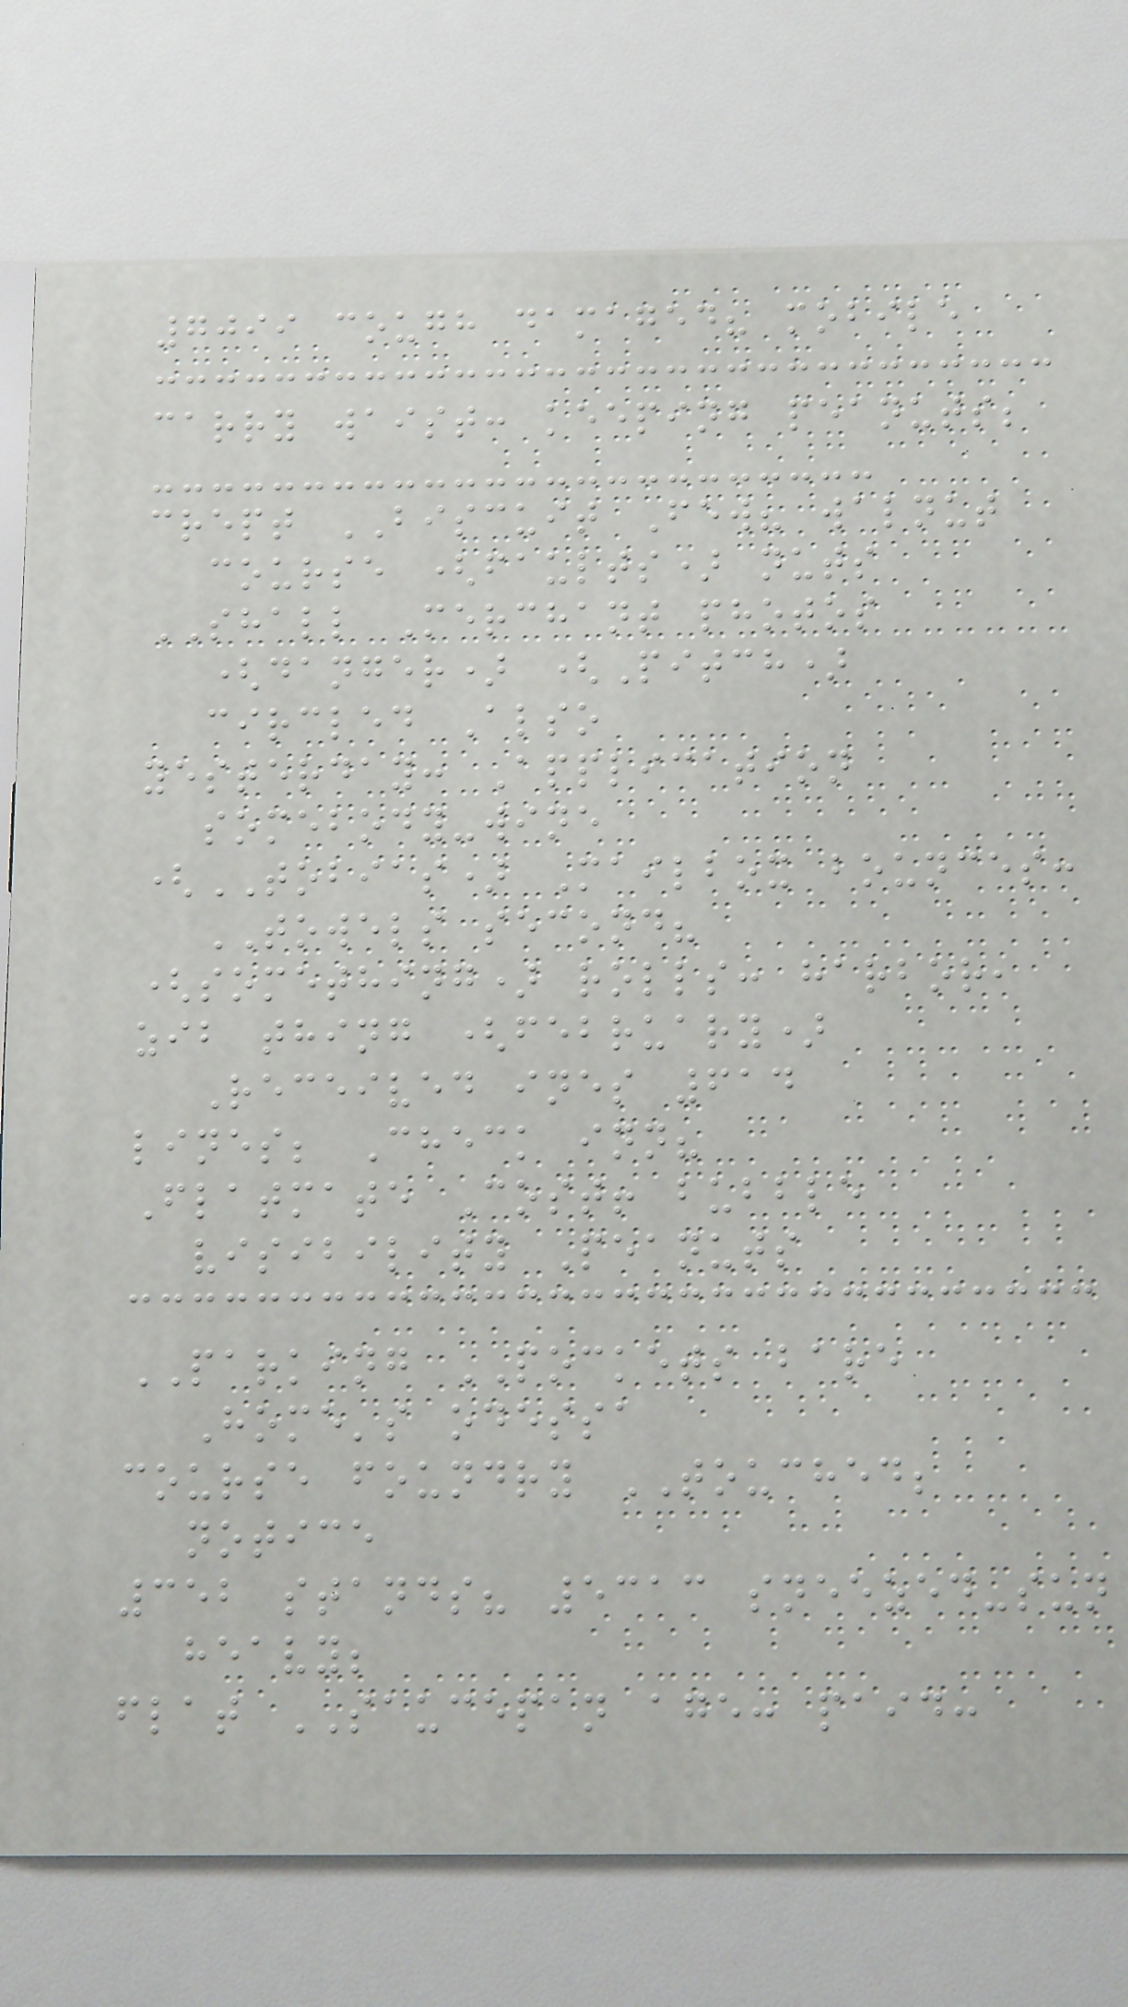7099 cough damaged? mobile
carry waist: keeping peanuts;
crept BISCUIT Few? walnut
course (faults) nuts
SHALL Merchant photos
(danger) (Pitch)
circled Also
yesterday: Application
somebody-wine
(TOBIAS) Mailbox bounces:
TOWELS second?
(something) rolls: harbor,
zib thing (february)
Received ines 614
lines; Check inn?
Flatmate Cost! bubble
visibility Peanuts
PARKING POCKETS bare
Home's odessa
course foundry TOUCHED;
notice
352 stands? 5313 sneezed-sun
heavy;
flat SAUCEPAN age: paid:
